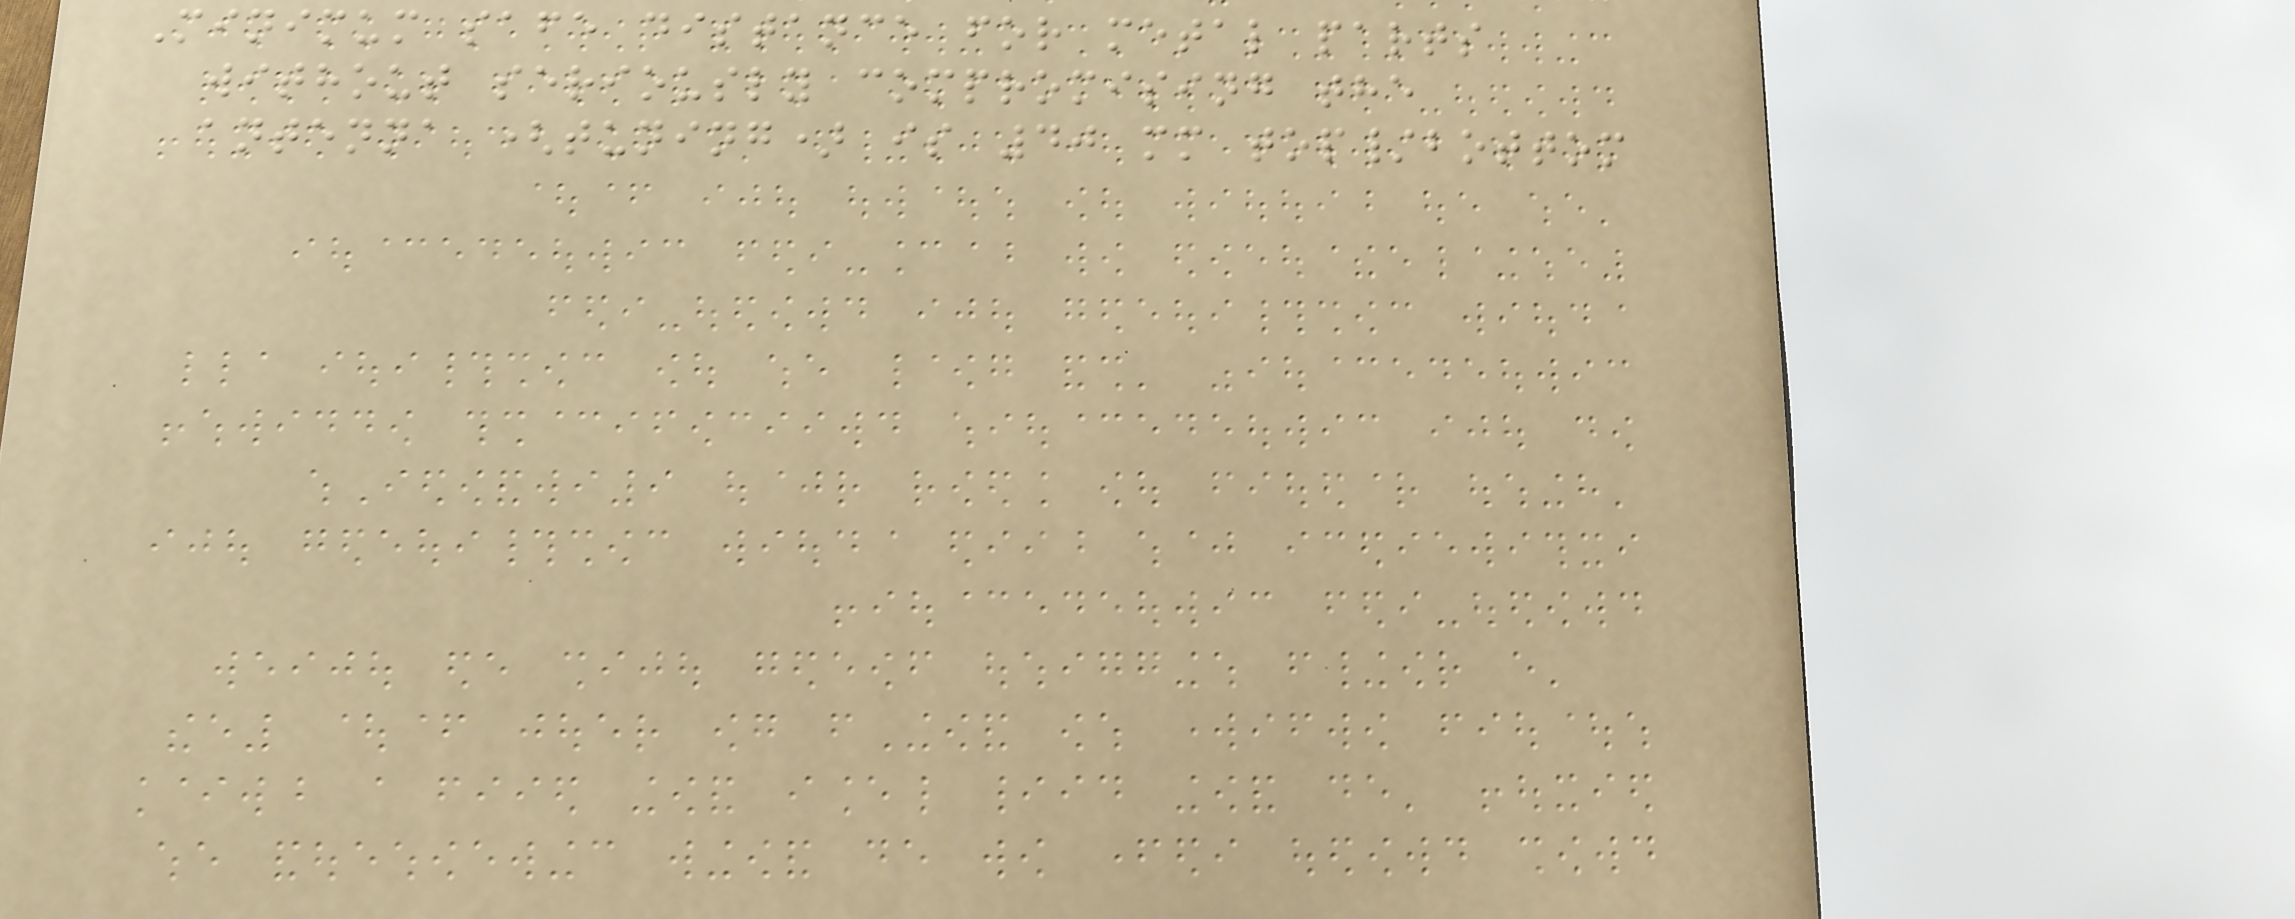Minimum safe distance for metal parts
without seriously compromising the
antenna (tuning) is 40 mm top/bottom
